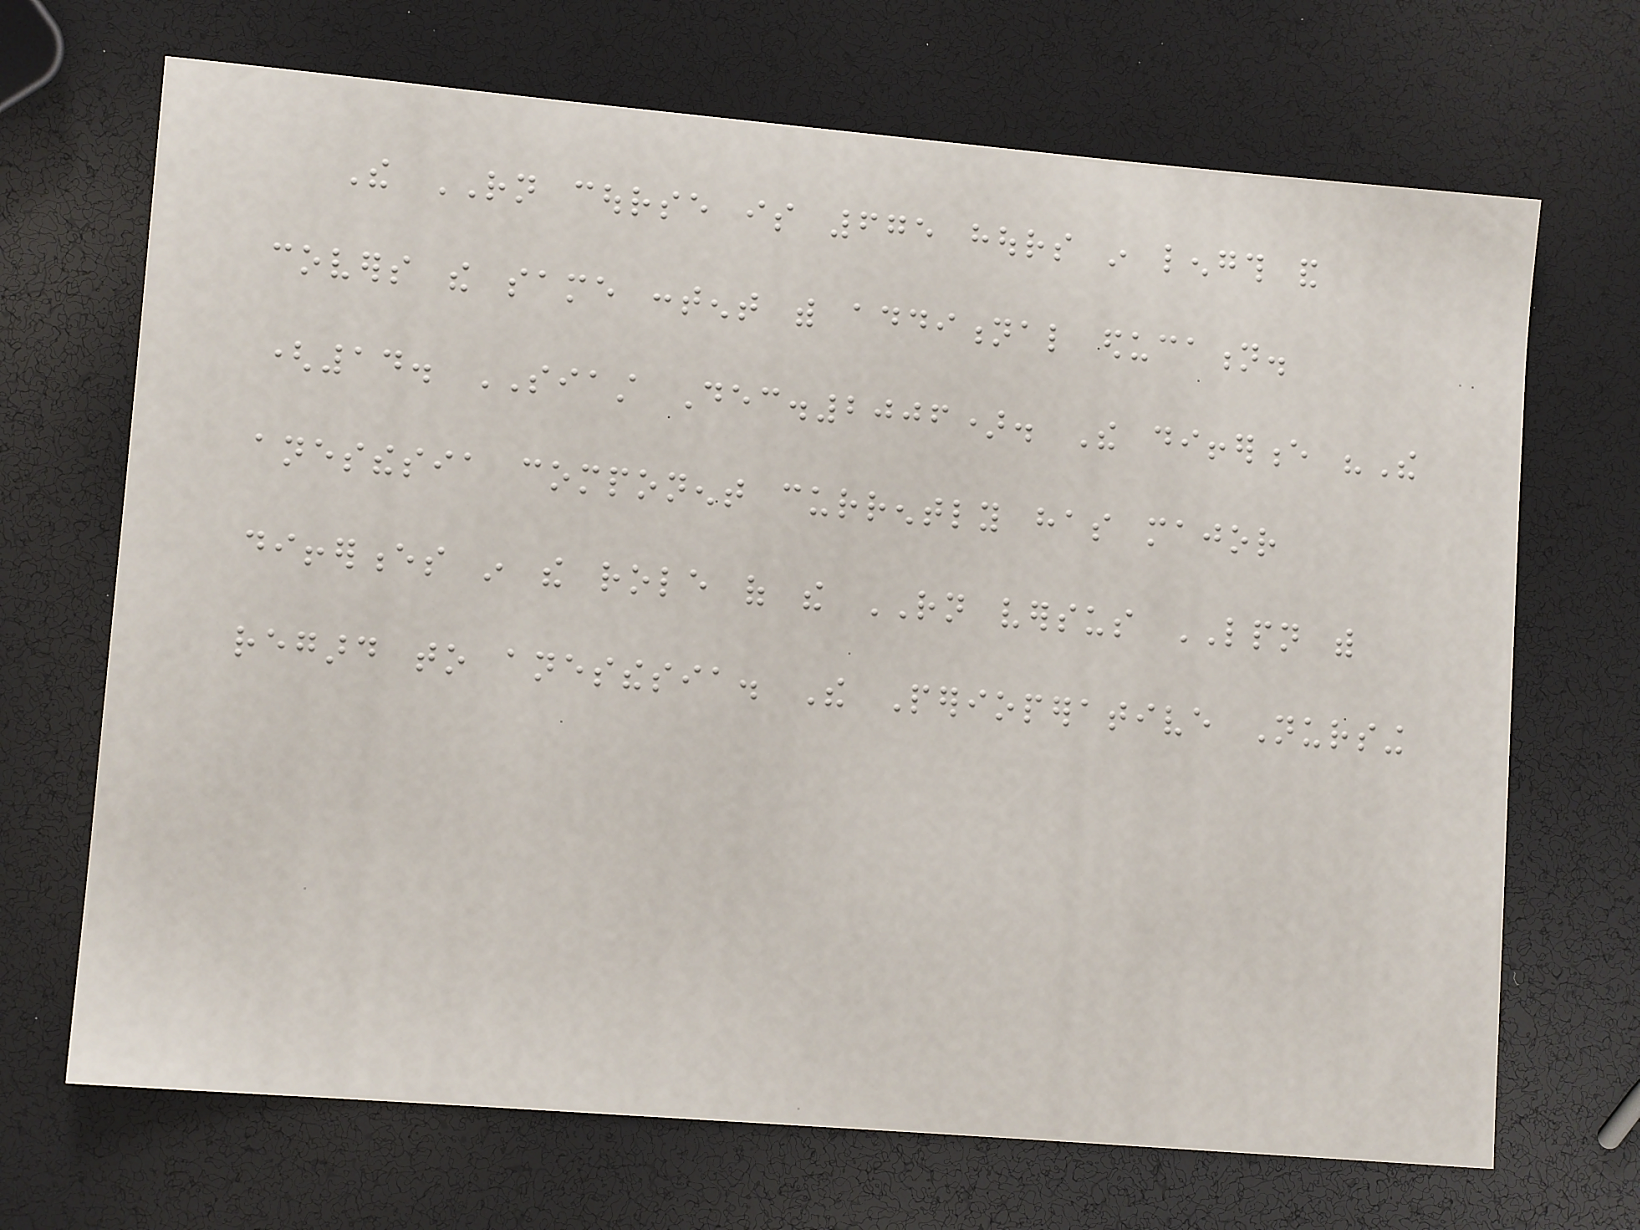The RN course is 675 hours in length and
covers the same content with additional education.
(14. SIAST Dec.2006). The difference "The
anesthesia component currently has major
differences in the role of the RN versus LPN with
regard to anesthesia. The Perioperative Nursing
